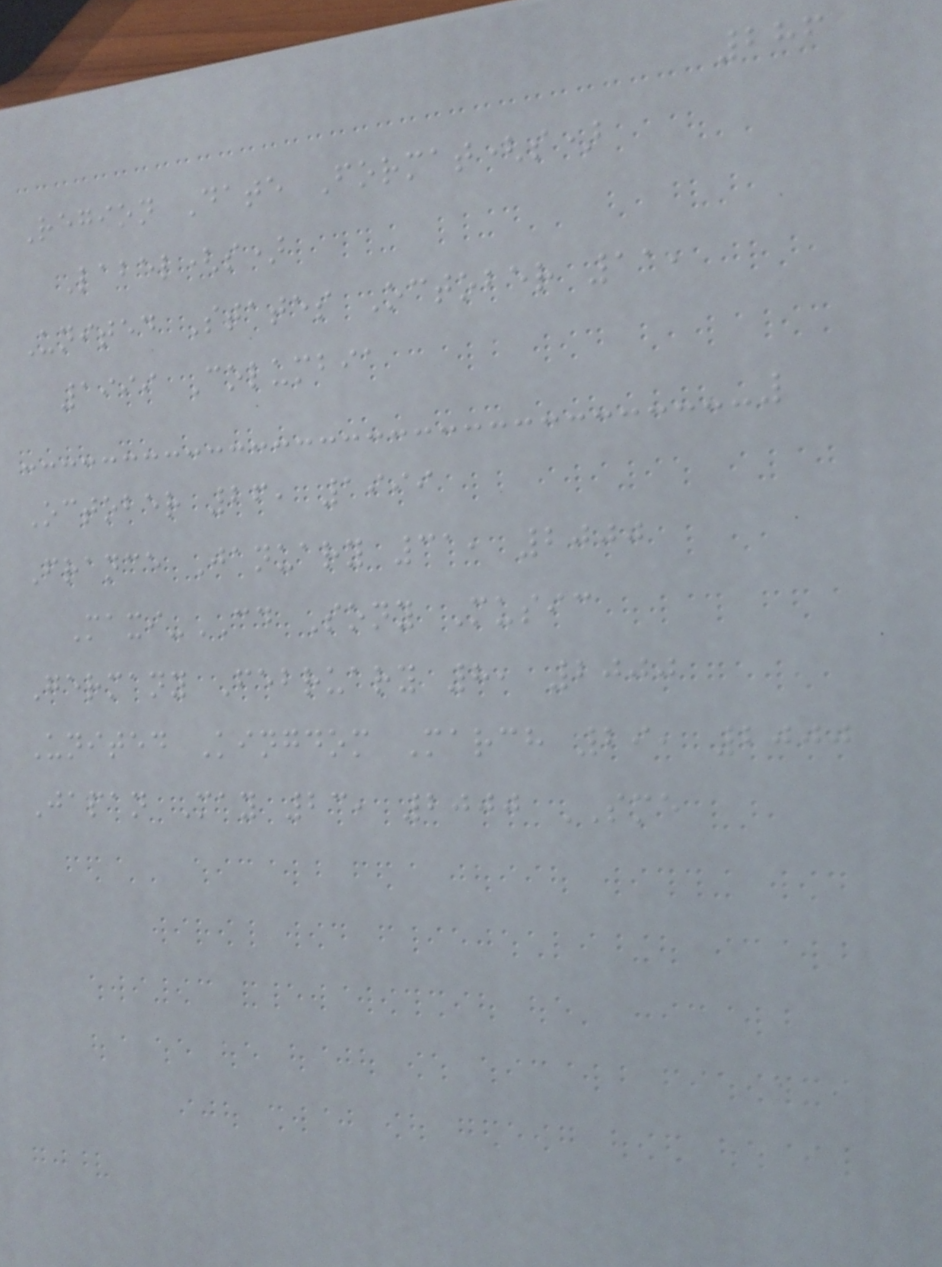286
Region Date Format(s)
Label(s)
United States October 11,
1999 Columbia
October 26, 1999
France January 31, 2000
Maxi-CD Sony Music
Germany February 8, 2000
United Kingdom March 29, 2000
Japan May 23, 2000 SME
